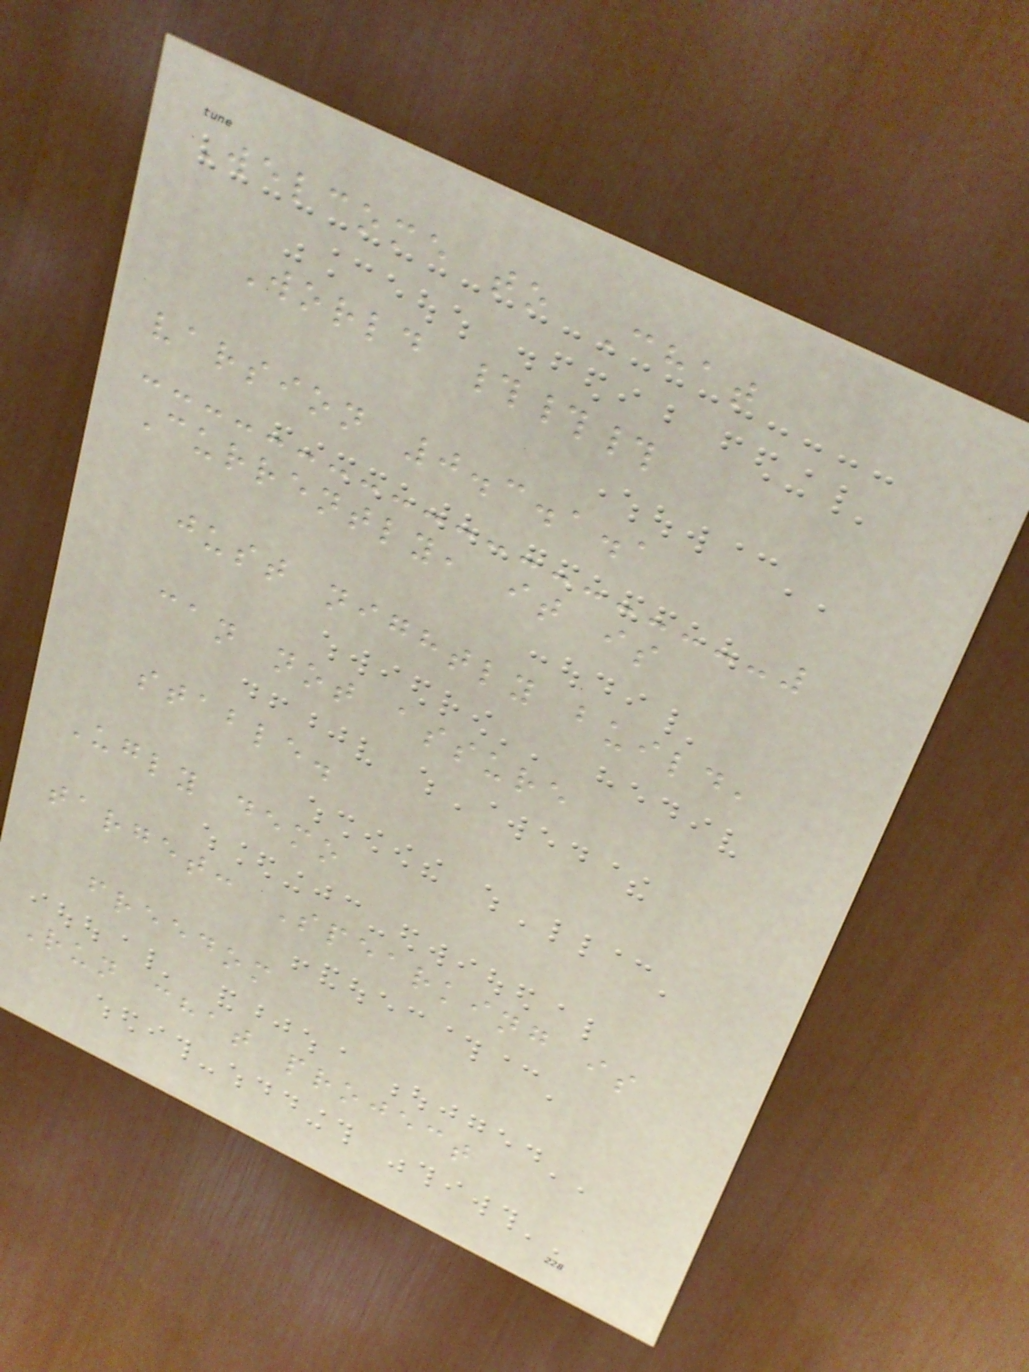Welcome to Chat
World ###
varsion 0.3.1.1
Currently, it is
just nightly build,
can not assure
stable.
Ugly demo
target: Spearking is
freedom
Run chat project
